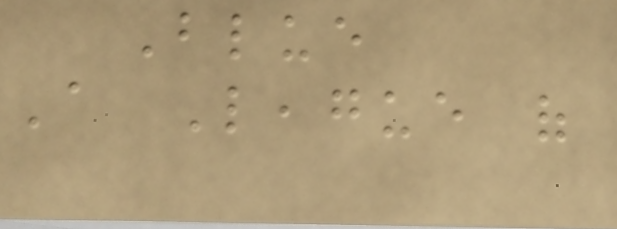Blue
A League of
